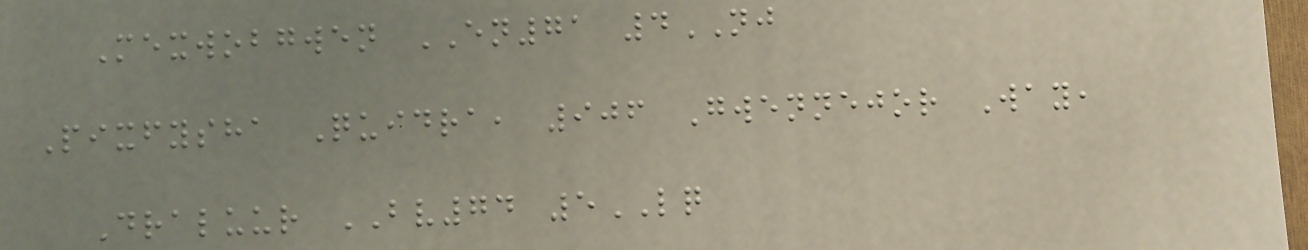Mexwobgwen EN71 4NJ
Pixfysha Quidra, 906 Gwennejor Way,
Draluur BV74 5LQ
